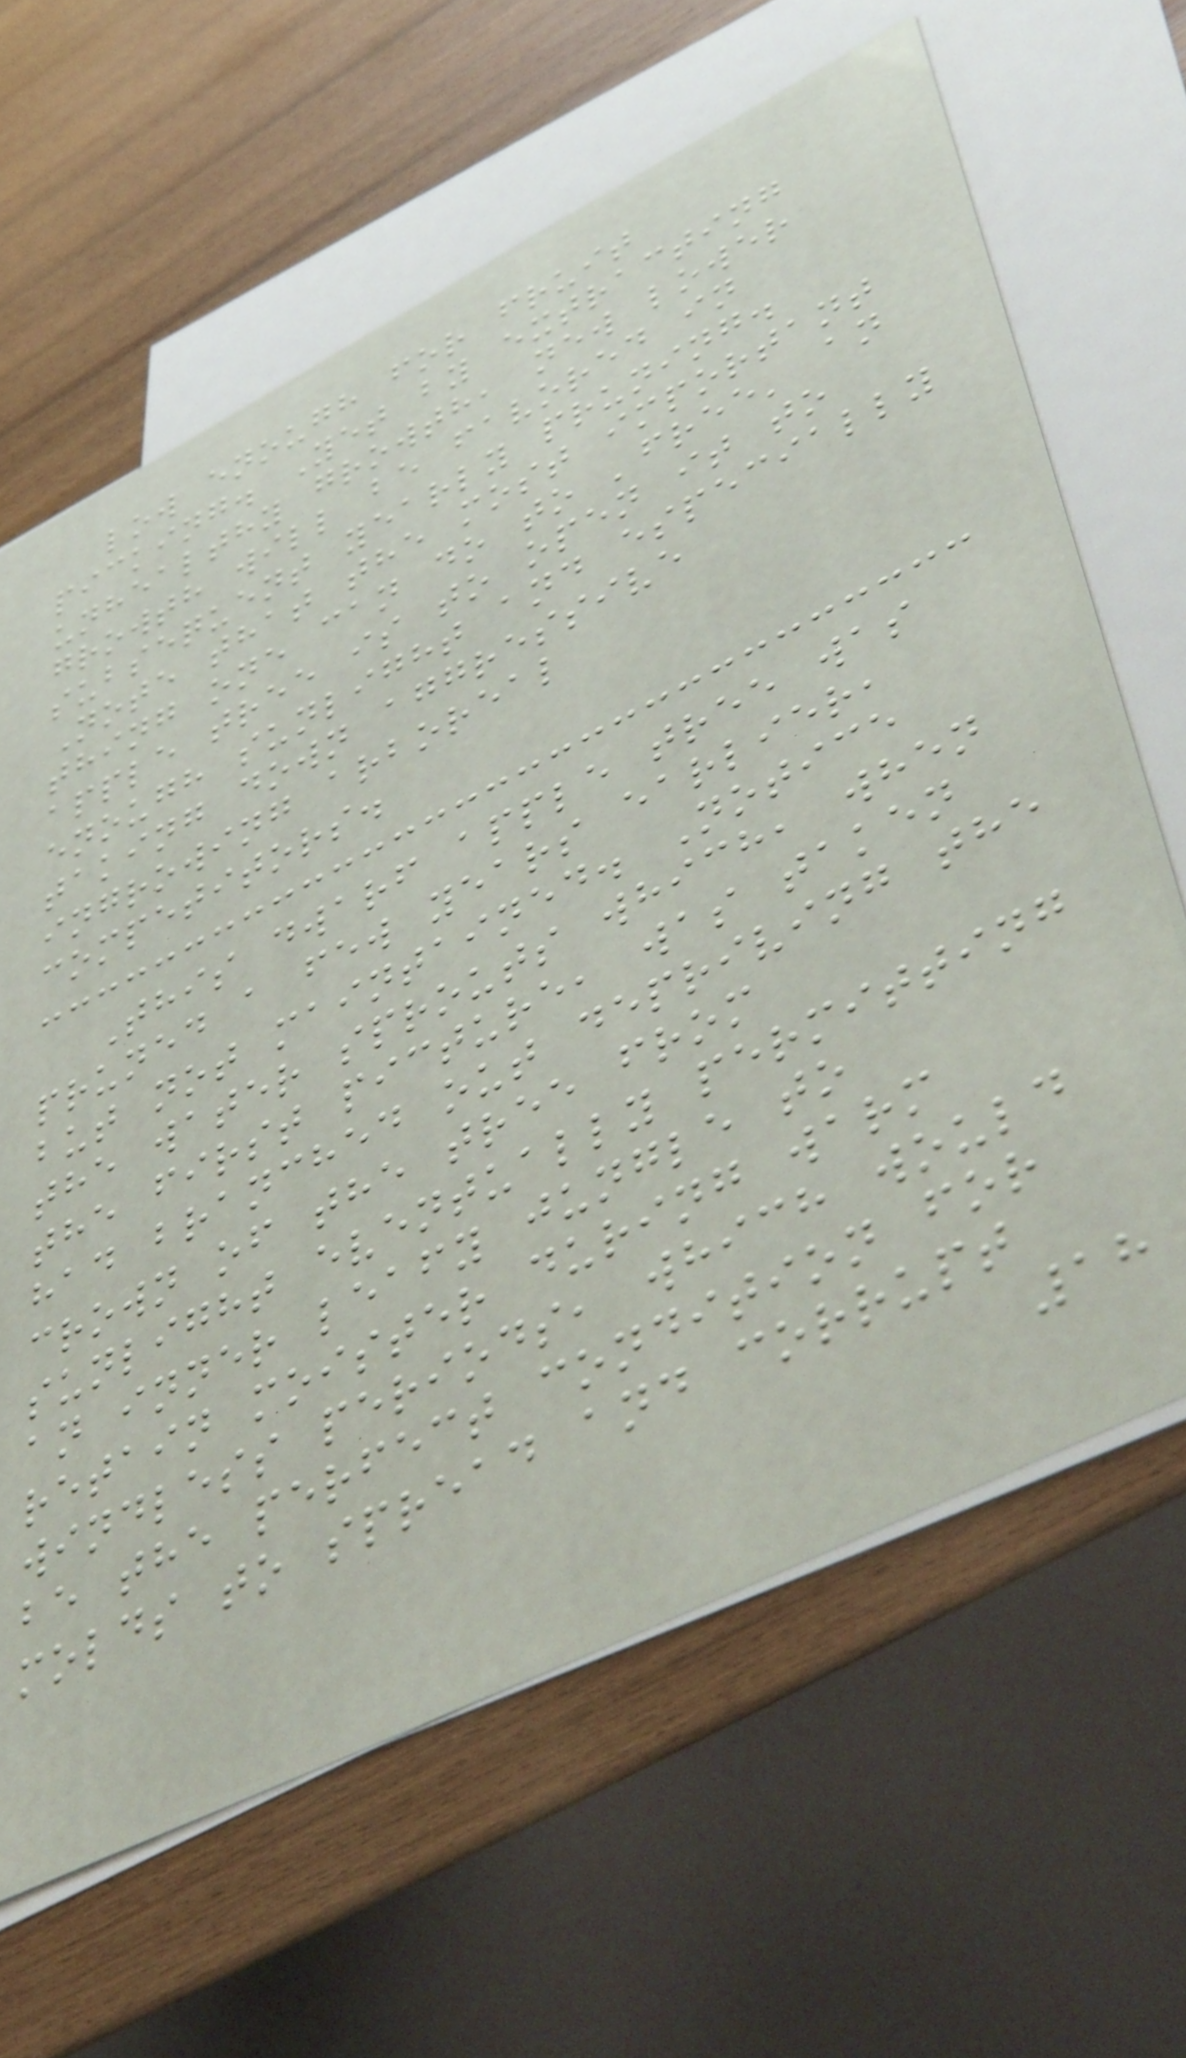low enough for fruit
picking. Yet by extracting
unhealthy growth, new lower
growth will be favored in
subsequent yearly pruning.
Note that the most important
thing one can do to 'free' an
apple tree is to open it to
enough sunlight and especially
taking down aggressive
ingrowing arboreal
competitors.
This dwarf apple tree was
pruned a few years earlier,
but not maintained. Notice
the water sprouts which, when
the first picture, was taken
had branched out depriving the
crown of the tree from
sunlight eventually permitting
an inner leafy jungle to
retain moister during warm
windless periods, which would
be the perfect condition for
molds to spread and corrupt
18
